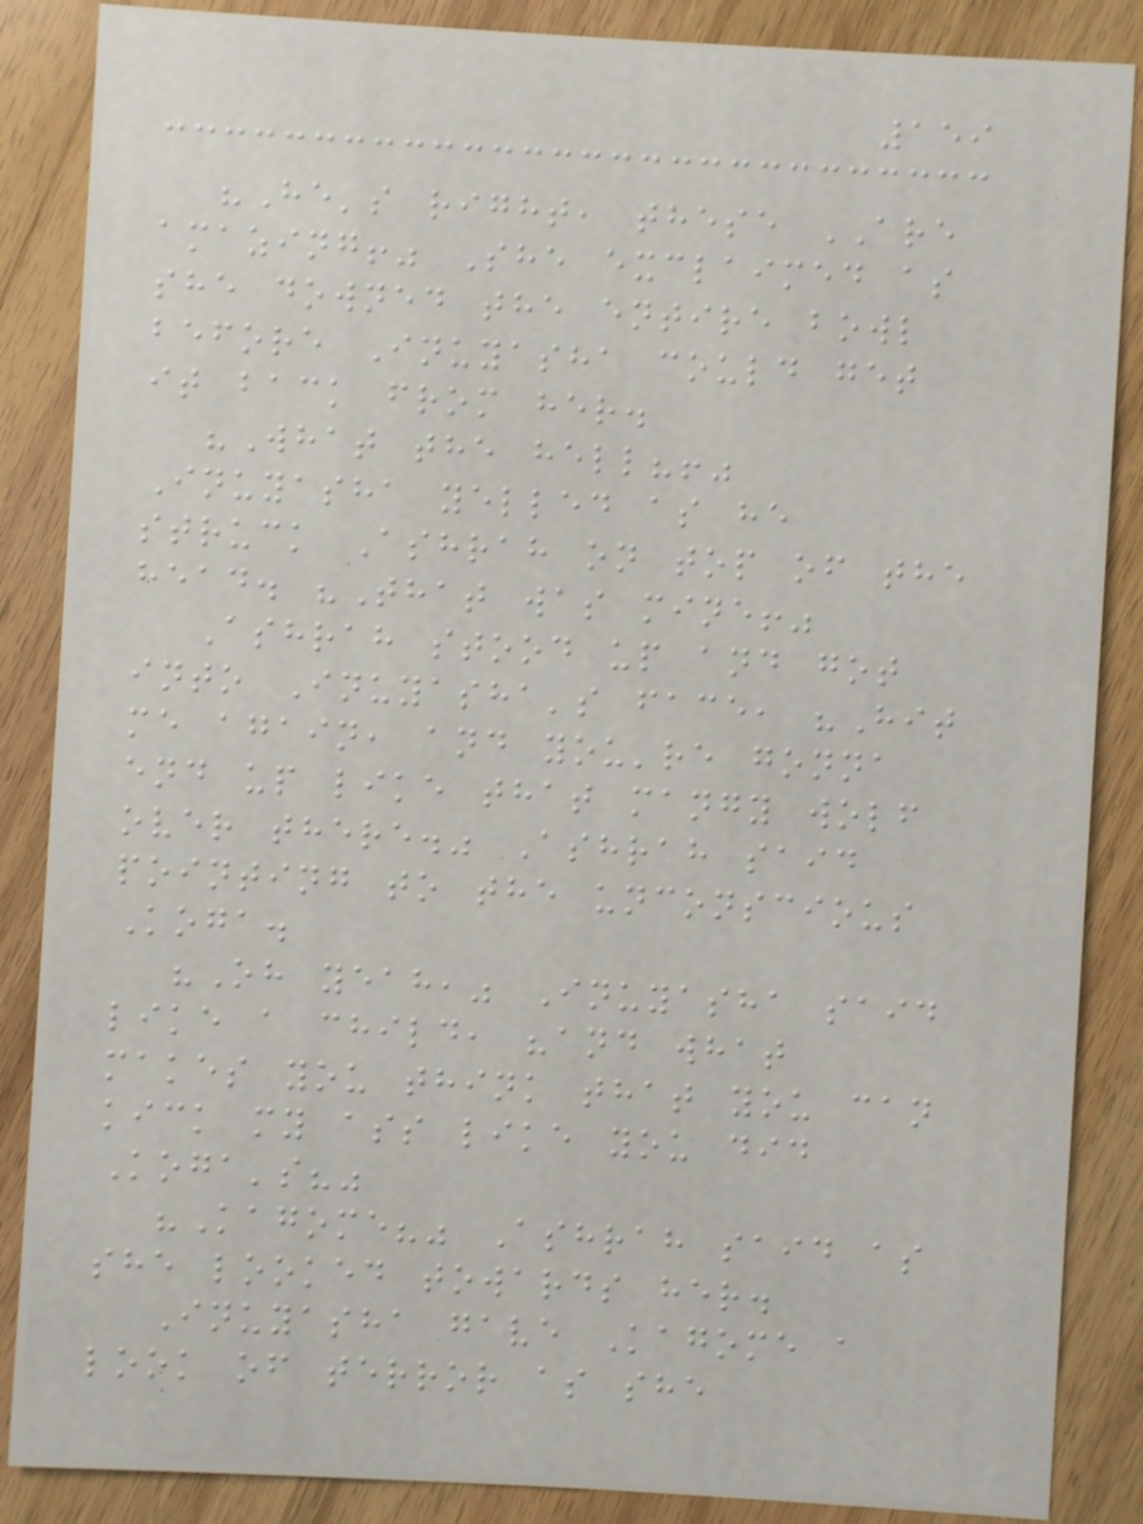159
"He's right, these ARE
amazing!" She exclaimed as
she downed the entire bowl
before Inuyasha could get
it back from her.
"What the hell?!"
Inuyasha yelled as he
struck Ashrah on top of the
head. "That was mine!"
Ashrah stood up and got
into Inuyasha's face, "Hit
me again, and you're gonna
end up like that mangy wolf
over there." Ashrah said
pointing to the unconscious
Koga.
"Oh yeah," Inuyasha said
like a child, "and what
makes you think that you can
kick my ass like you did
Koga's?"
"Kagome?" Ashrah said as
she looked towards her.
Inuyasha gave Kagome a
look of terror as she
